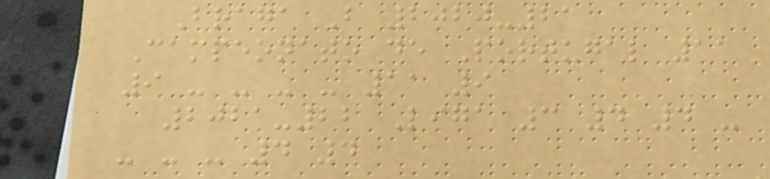Braga B 2020-21
Campeonato de Portugal 11
9 - - - - 11 9
2021-22 Liga 3 4 4 -
- - - 4 4
